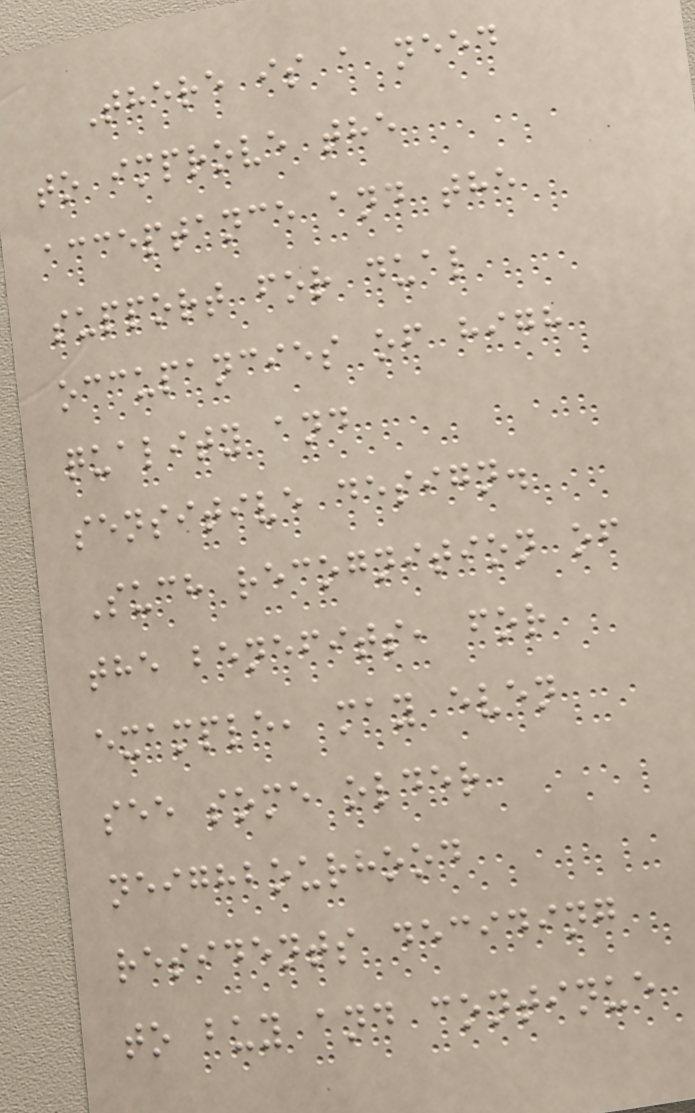There is a need
to improve the
acceptance and the
support for dual
occupancies of high
quality and
sensitive design.
Such recognition of
the benefits, for
example, may even
see some older
neighbourhood
residents deciding
to buy and continue
